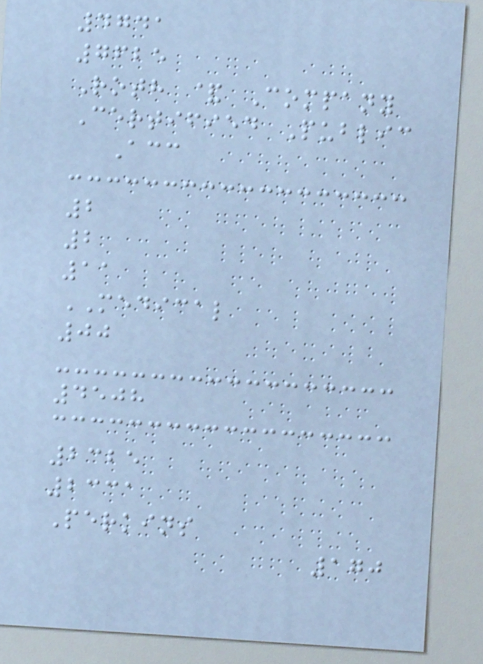4741
7625
Roth & Company
Certified Public
Acc
2
2
11
MEDICAL
00
4508
2325
2331
Perkins
170
